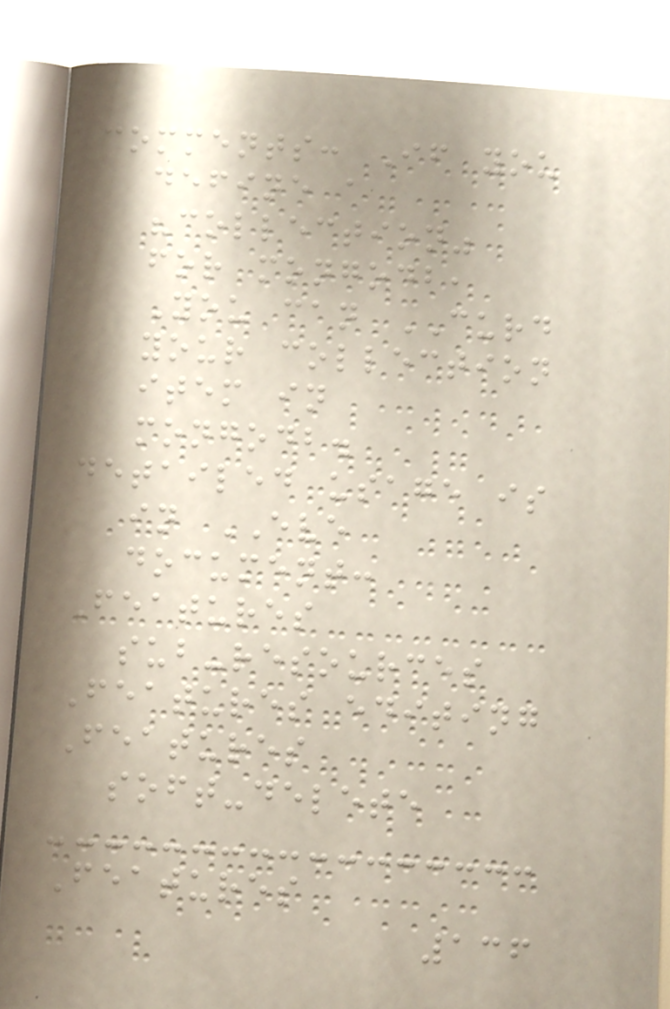comments: If you
define a
"collection"
for mongodb,
You can CURD
your collection
item in
mongodb.
detailed usage is
in EVE
document:
Features
sub-resources
Features editing
Features
soft-delete
Features
136
